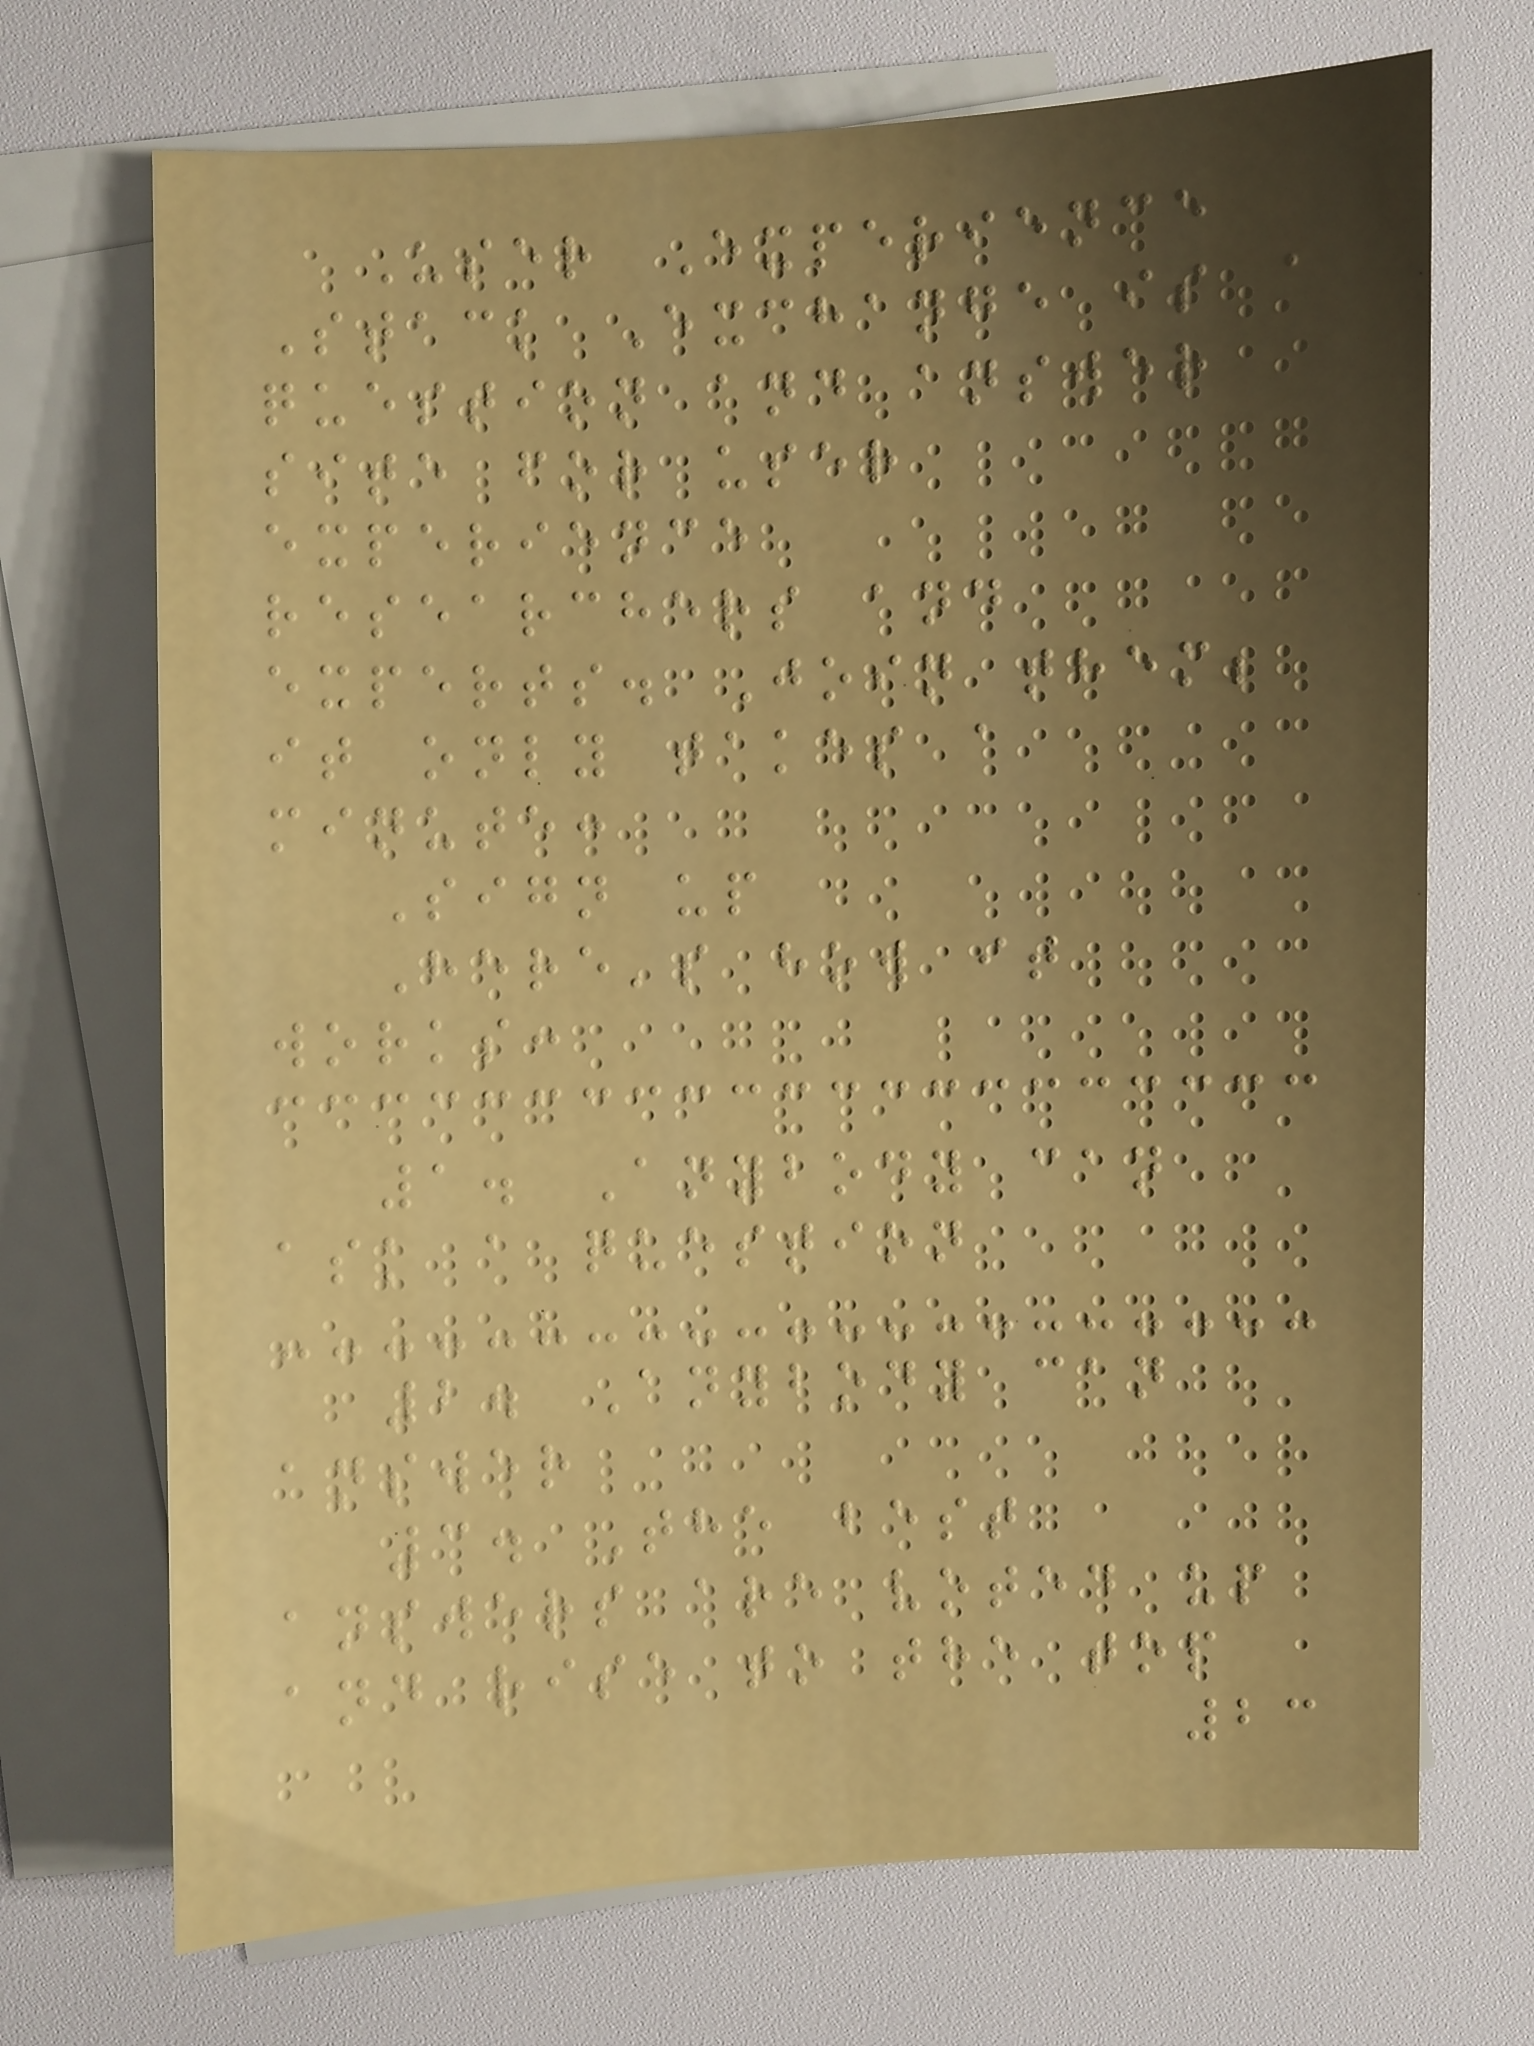User Experience
Stack Exchange is a
question and answer
site for user
experience
researchers and
experts. Join them;
it only takes a
minute:
Sign up
Here's how it
works:
1. Anybody can
ask a question
2. Anybody can
answer
3. The best
answers are voted up
and rise to the top
23
